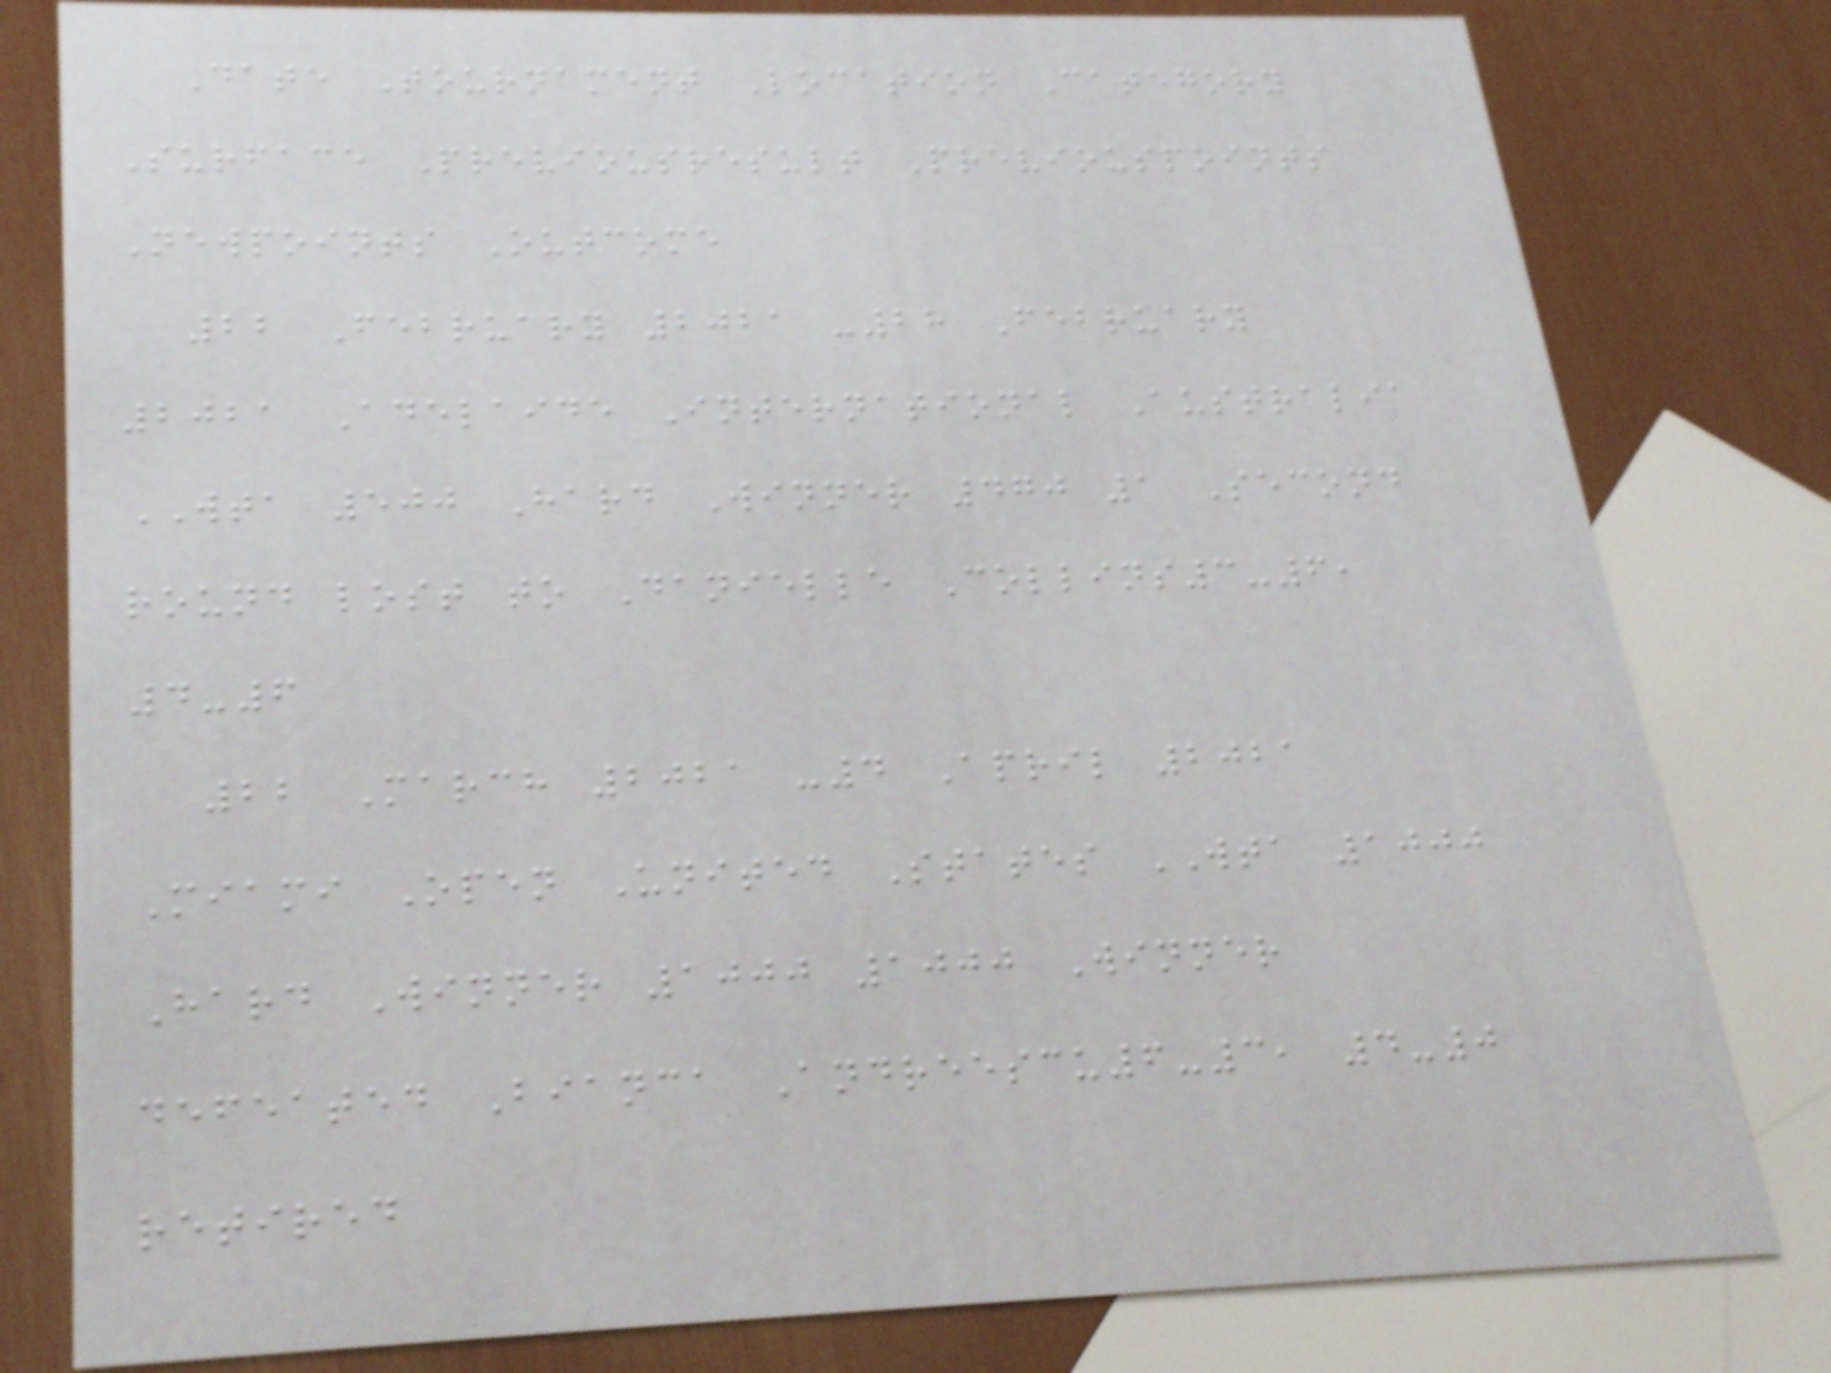Date Tournament Location Category
Surface Previousresult Previouspoints
Newpoints Outcome
22 February 2021 -28 February
2021 Adelaide International Australia
WTA 500 Hard Winner 470 1 Second
round lost to Danielle Collins3-6,
4-6
22 March 2021 -4 April 2021
Miami Open United States WTA 1000
Hard Winner 1000 1000 Winner
defeated Bianca Andreescu6-3, 4-0
retired
